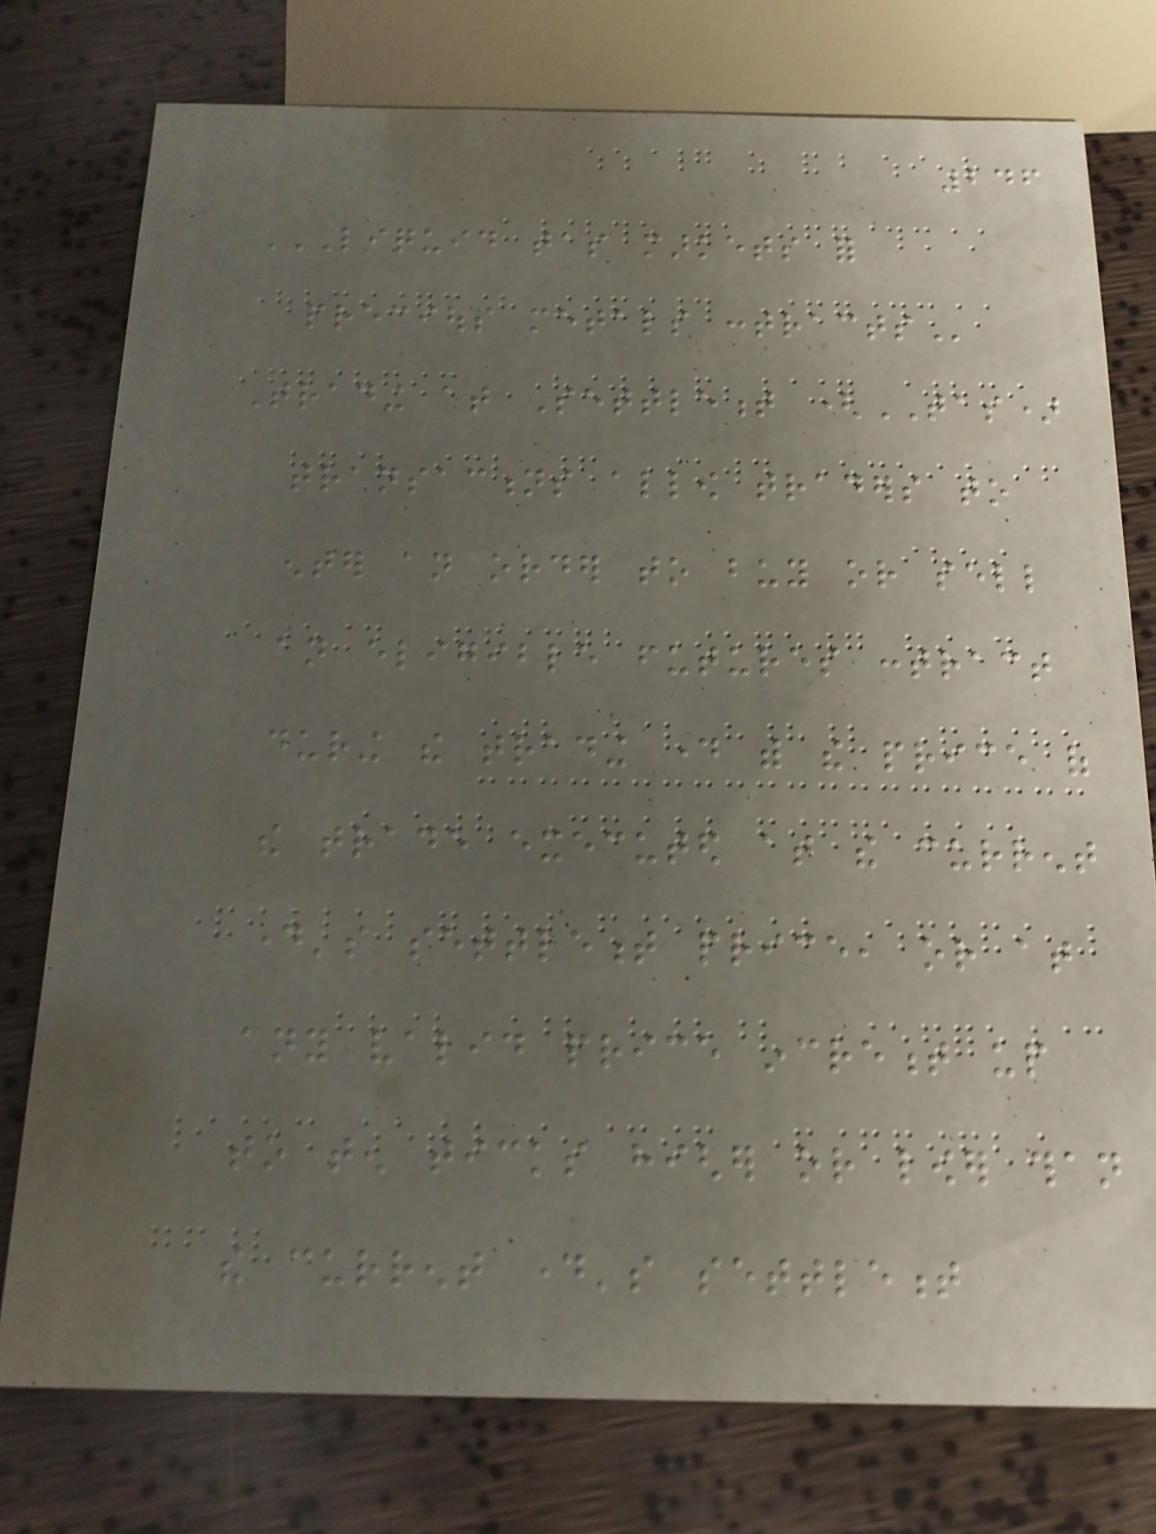246
LIQUID TAS MARKETS FOR
PRECIOUS METALS CONTRACTS
Trading at Settlement (TAS)
transactions allow traders to
enter an order to buy or sell
an eligible futures contract
during the trading day with the price of
the trade executed at the current
day's settlement price, or at
any valid price increment up
to ten ticks higher or lower than
the current day's settlement
